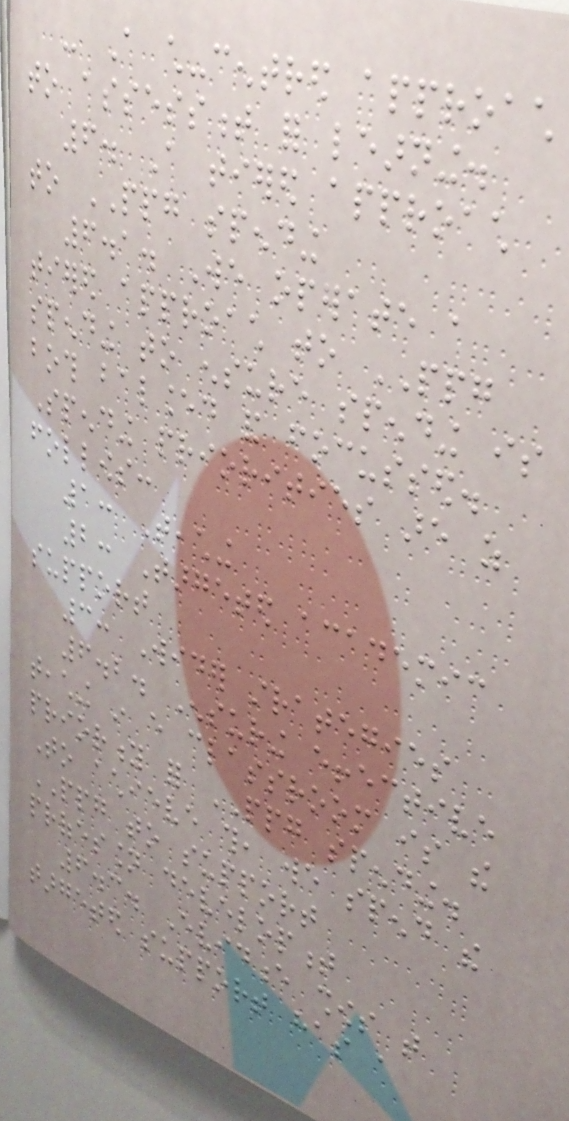- A child-centred approach
to assessment for learning.
6. A tiered approach
to PPG spending
6.1. We operate a
tiered approach to PPG
spending to ensure spending is
both balanced and focussed.
Spending priorities are as
follows:
1: Teaching
2: Targeted academic
support
3: Wider strategies
6.2. Ensuring effective
teaching in every classroom is the
priority for PPG spending.
To achieve this, we spend the
PPG to support
profession development
6.3. Evidence shows that
targeted support has a
